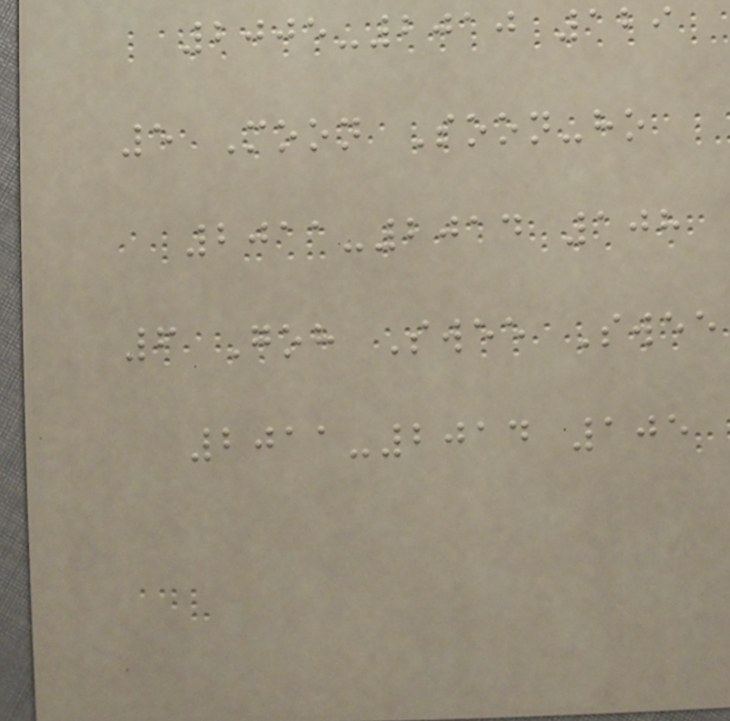2005-2010 129
5 Moon Soon-ho
2011-2014 108
6 Goh Swee Swee
2011-2014 105
